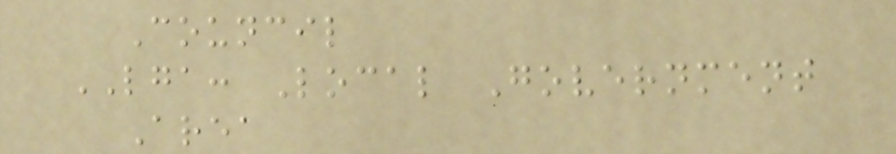Council
LGA: Local Government
Area
